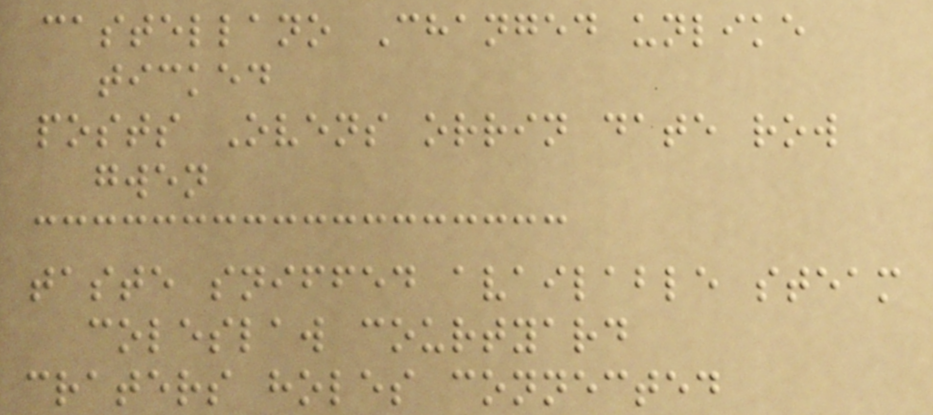castellano Changed unlike
ticked
posts Ovens orrin date row
gwen
taste sniffed available steam
coleslaw courtyard
craters holes connected
